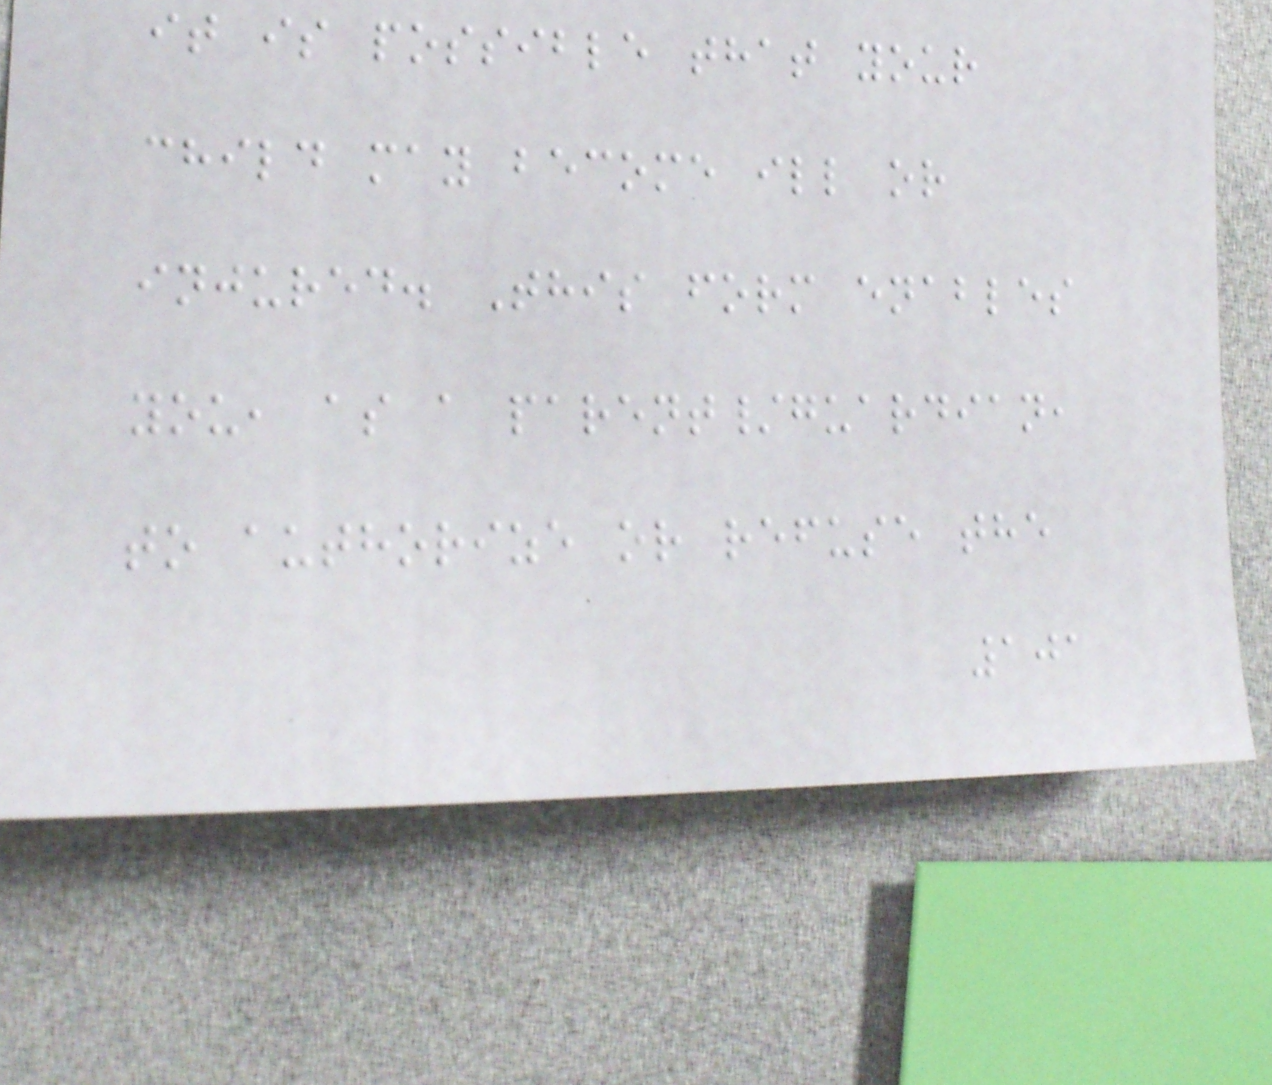it is possible that your
child may become ill or
injured. This form enables
you, as a parent/guardian,
to authorize or refuse the
101
